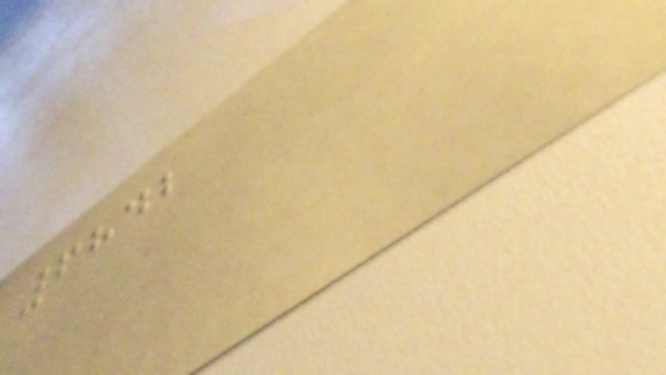6842
